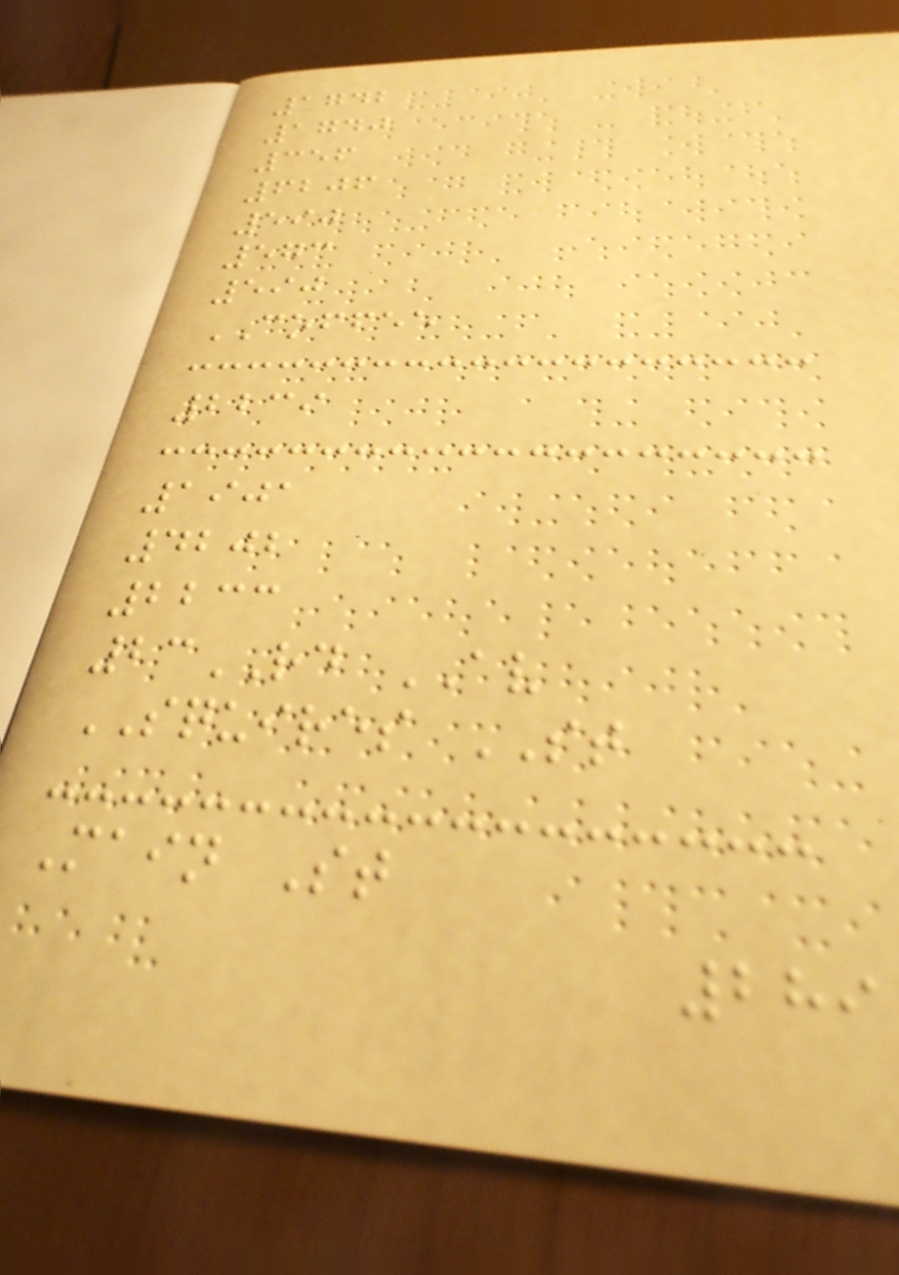1742
1740
356
6206
590
573
590
COFFEE
2239
1901
4202
2233
23RD AV
SQUIRES ST
Main St
289
